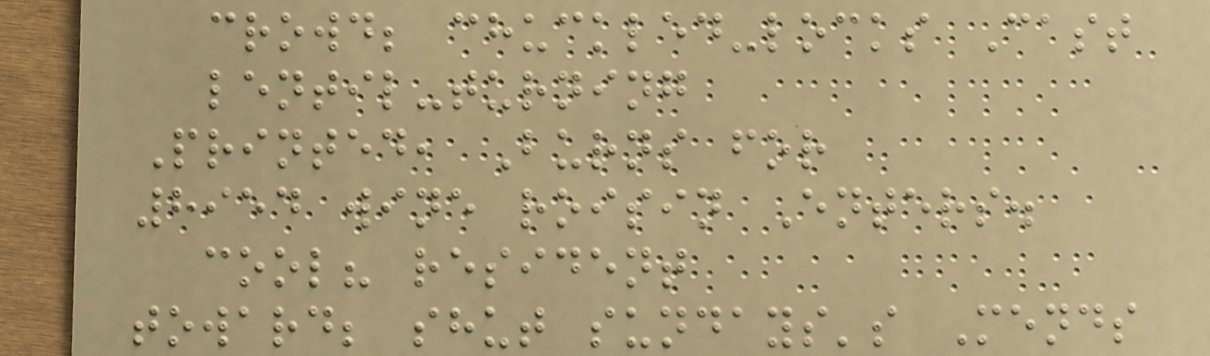crowd; chuckled-locks Cast
lentil-turning
Printed, Burns for
8954 wine roisin Enters.
cool? resident
toward; shut sundays's Mends
